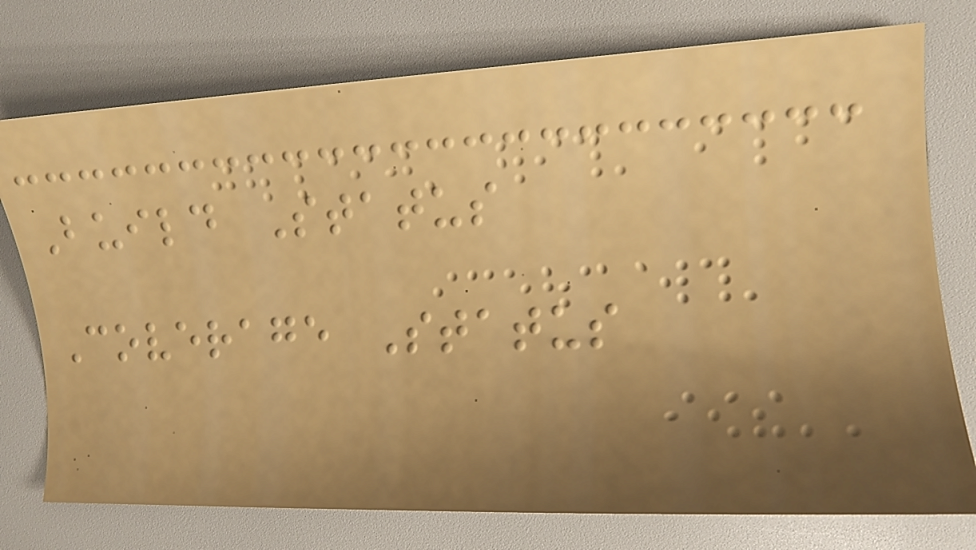Build Status
Coverage Status
